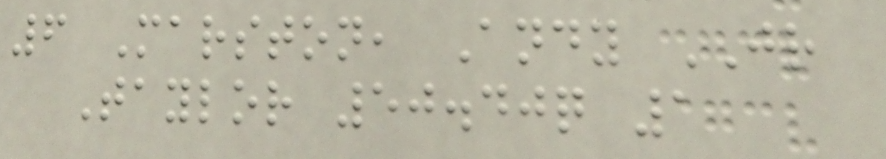6 Marston, Andy JR
Taylor 50.40q 1
